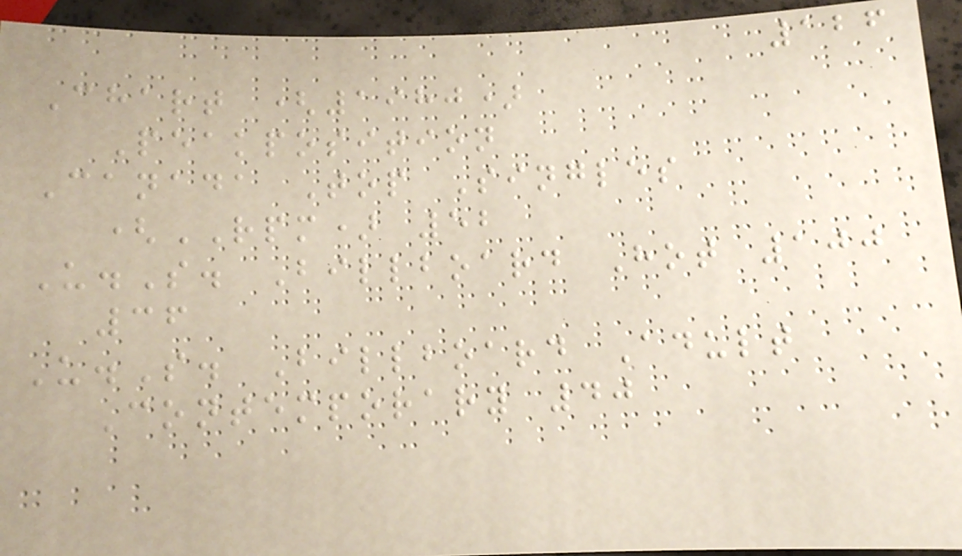126
Chart (1980)
Peakposition
Canada Top Singles
(RPM) 52
U.S. Billboard Hot 100
36
U.S. Billboard Adult
Contemporary 40
